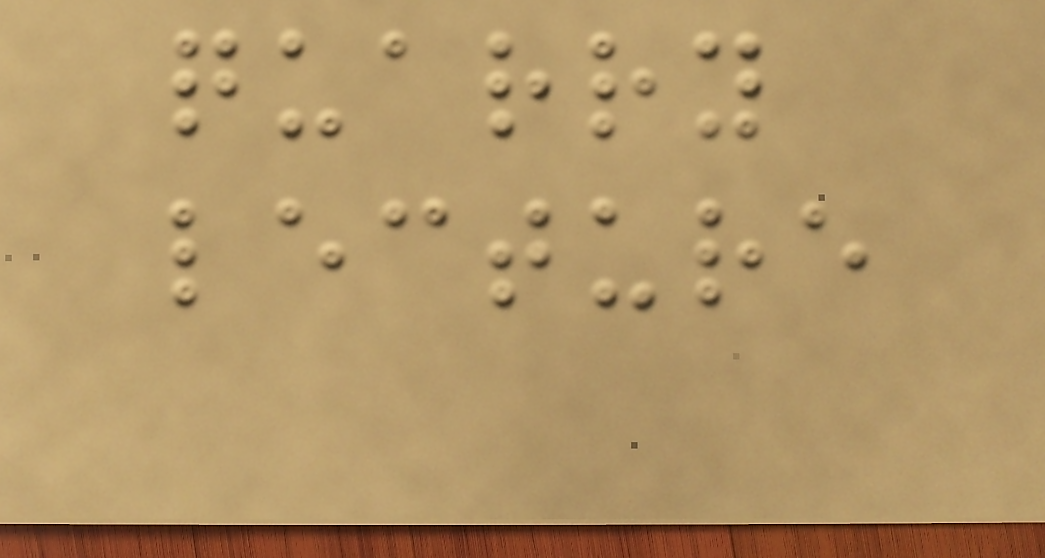quarry
lecture
